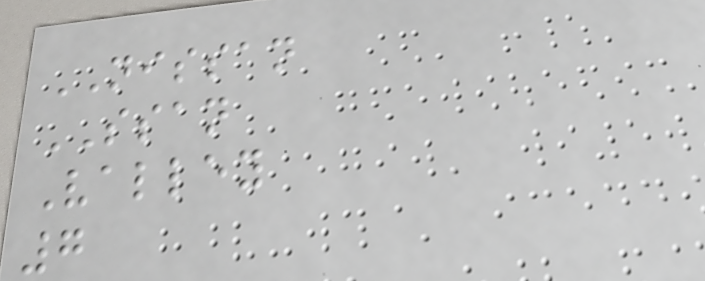NISSAN
SSAN
Valley
7
